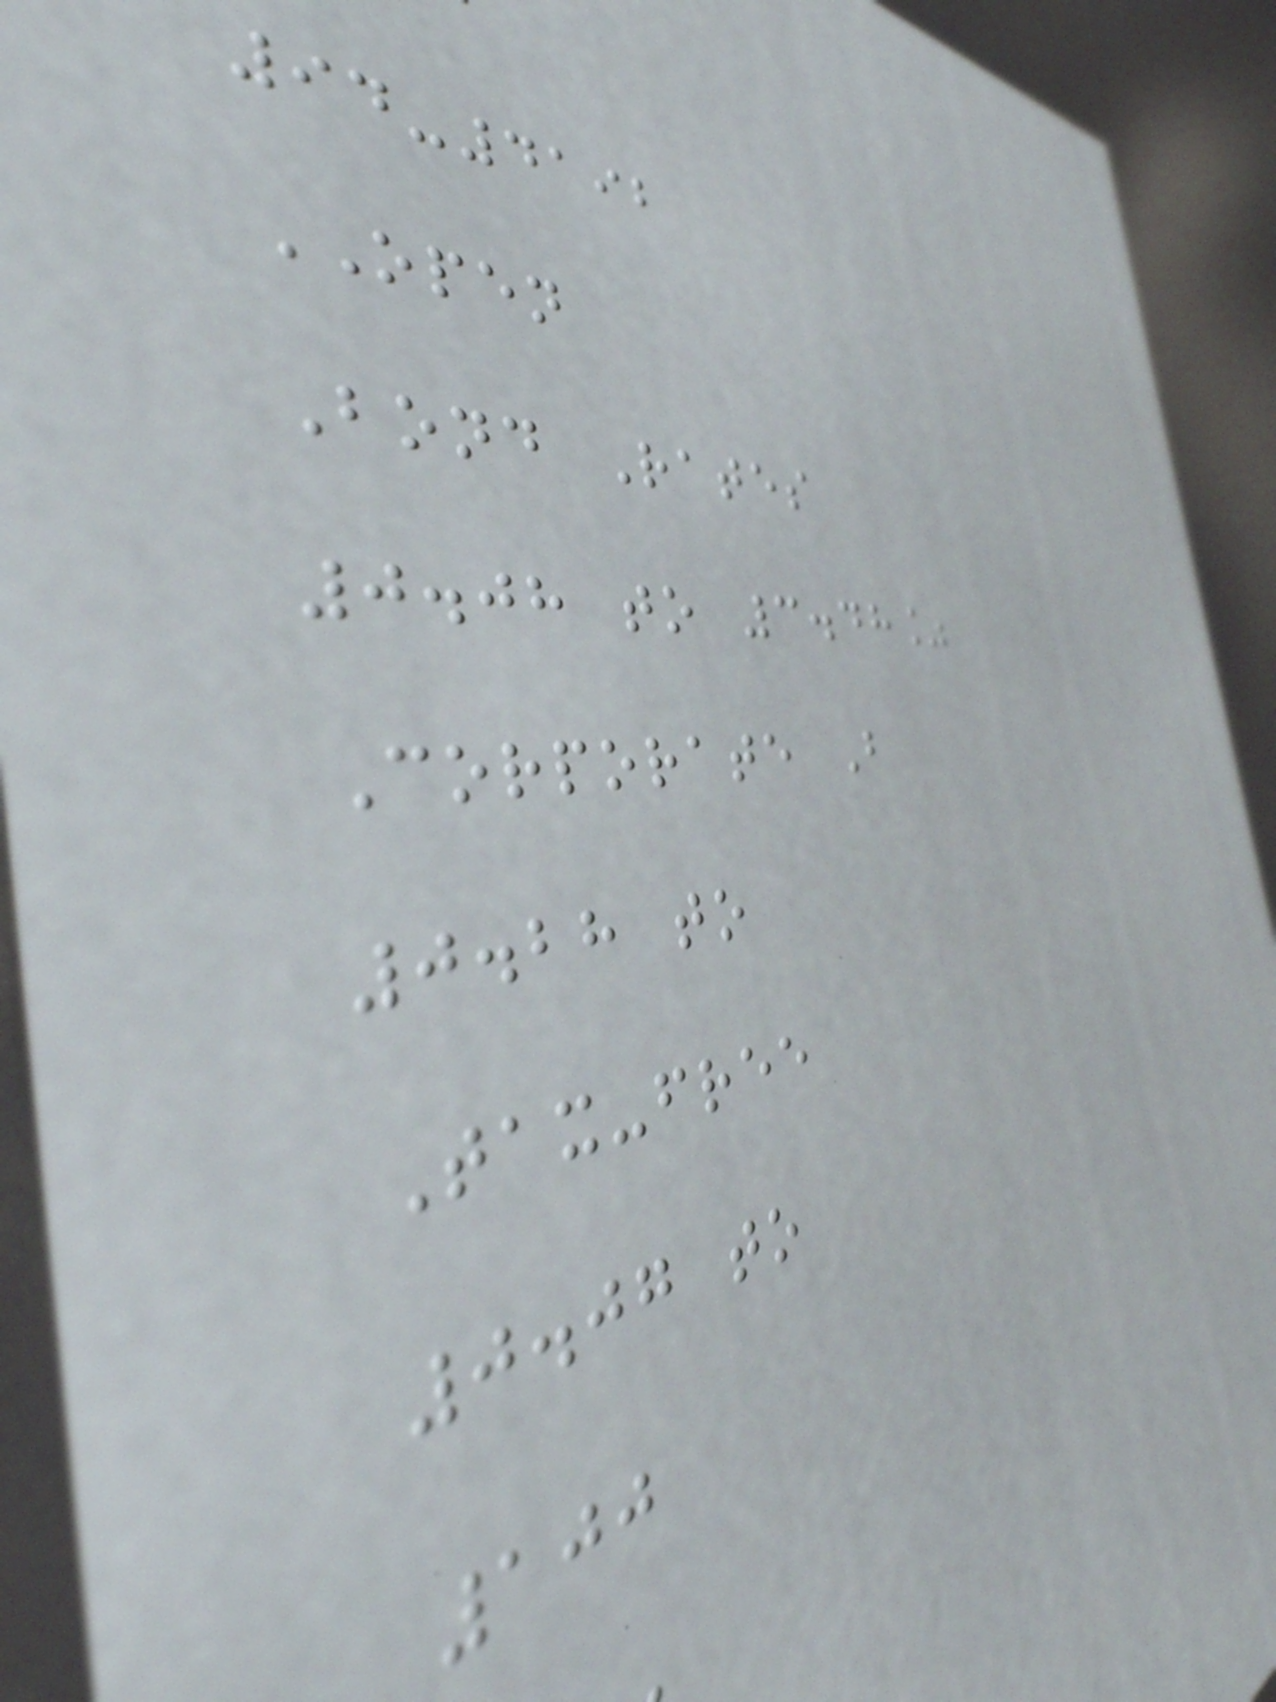94-4192
OPEN
Bond Rates
0.08 to 3.48%
Corporate B
0.28 to
Tax-free
0.07 to
100
